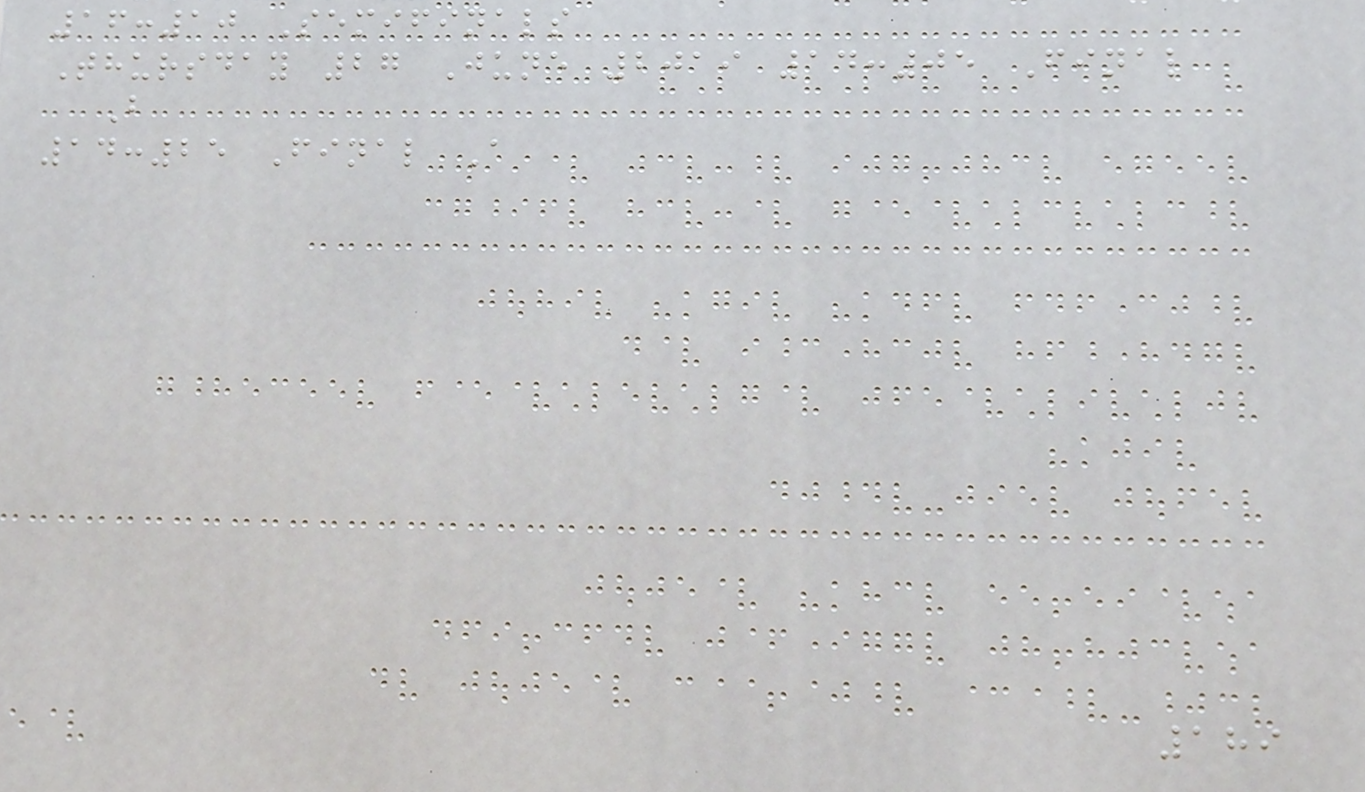16:10 Semifinals
Thursday 27 June 2019 14:05 Final
B
14:25 Final A
189
